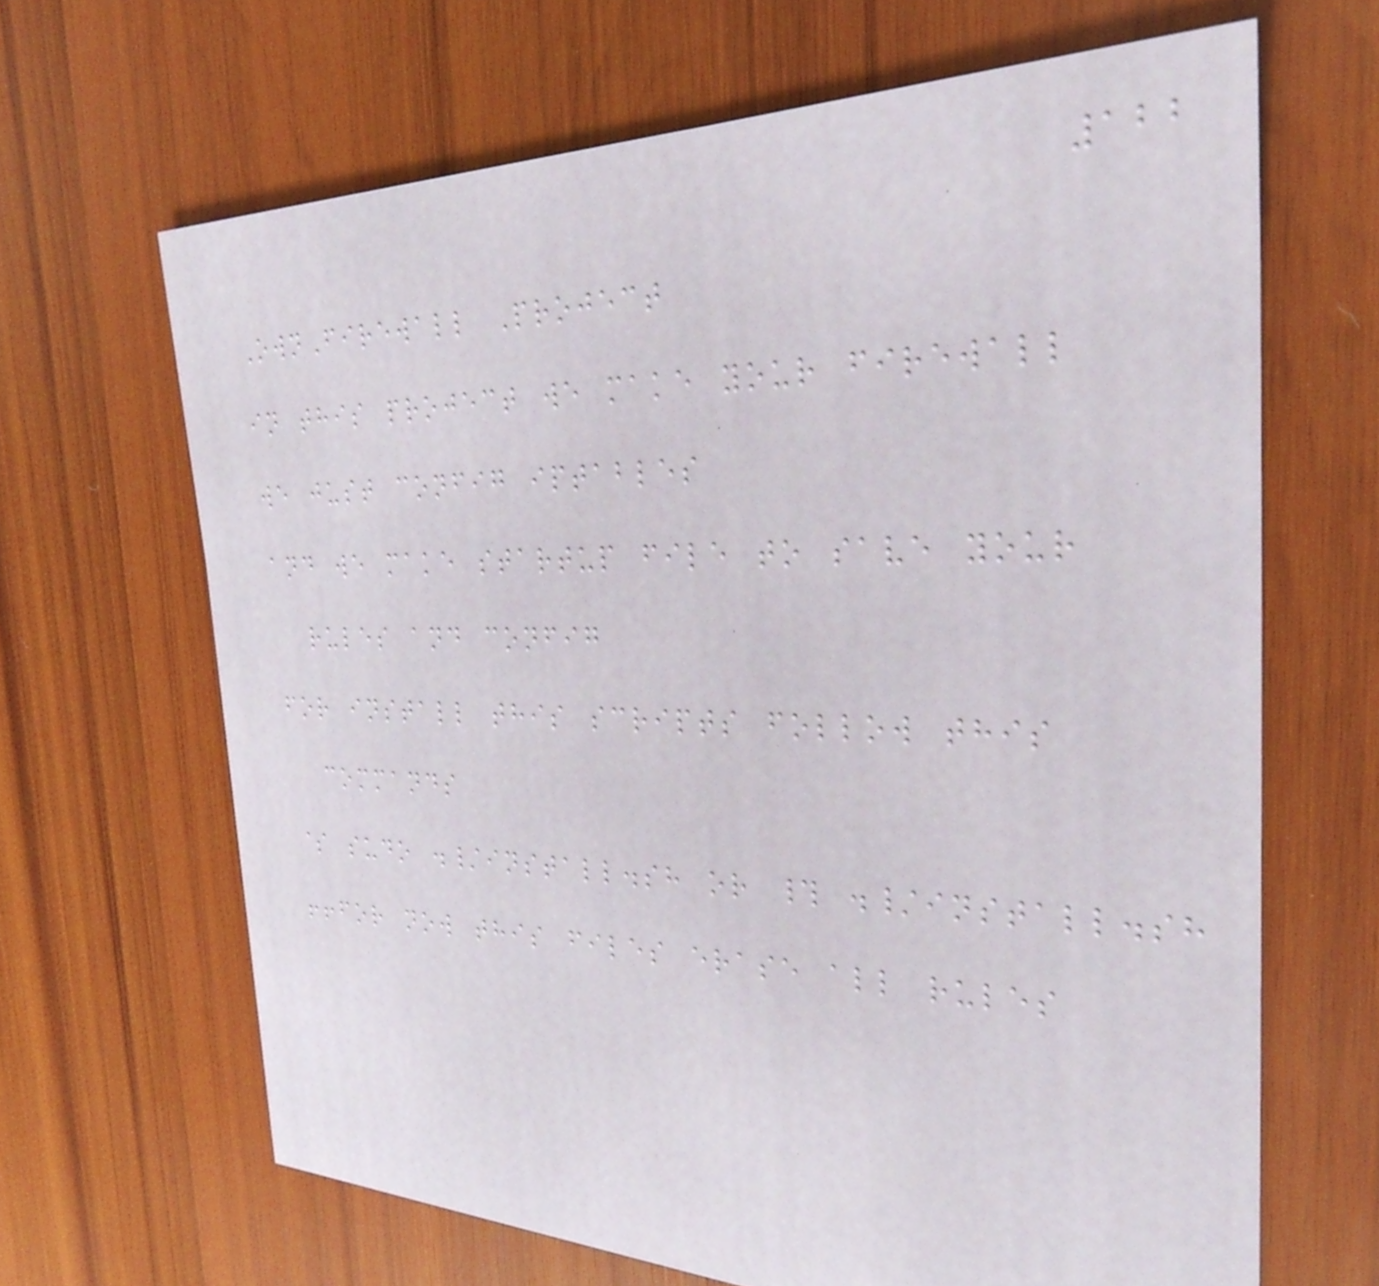122
OwnFirewall Project
in this project we make your firewall
we just config iptables
and we make startup file to save your
rules and config
for install this scripts follow this
commands
$ sudo ./install.sh or # ./install.sh
!!for now this files erase all rules
